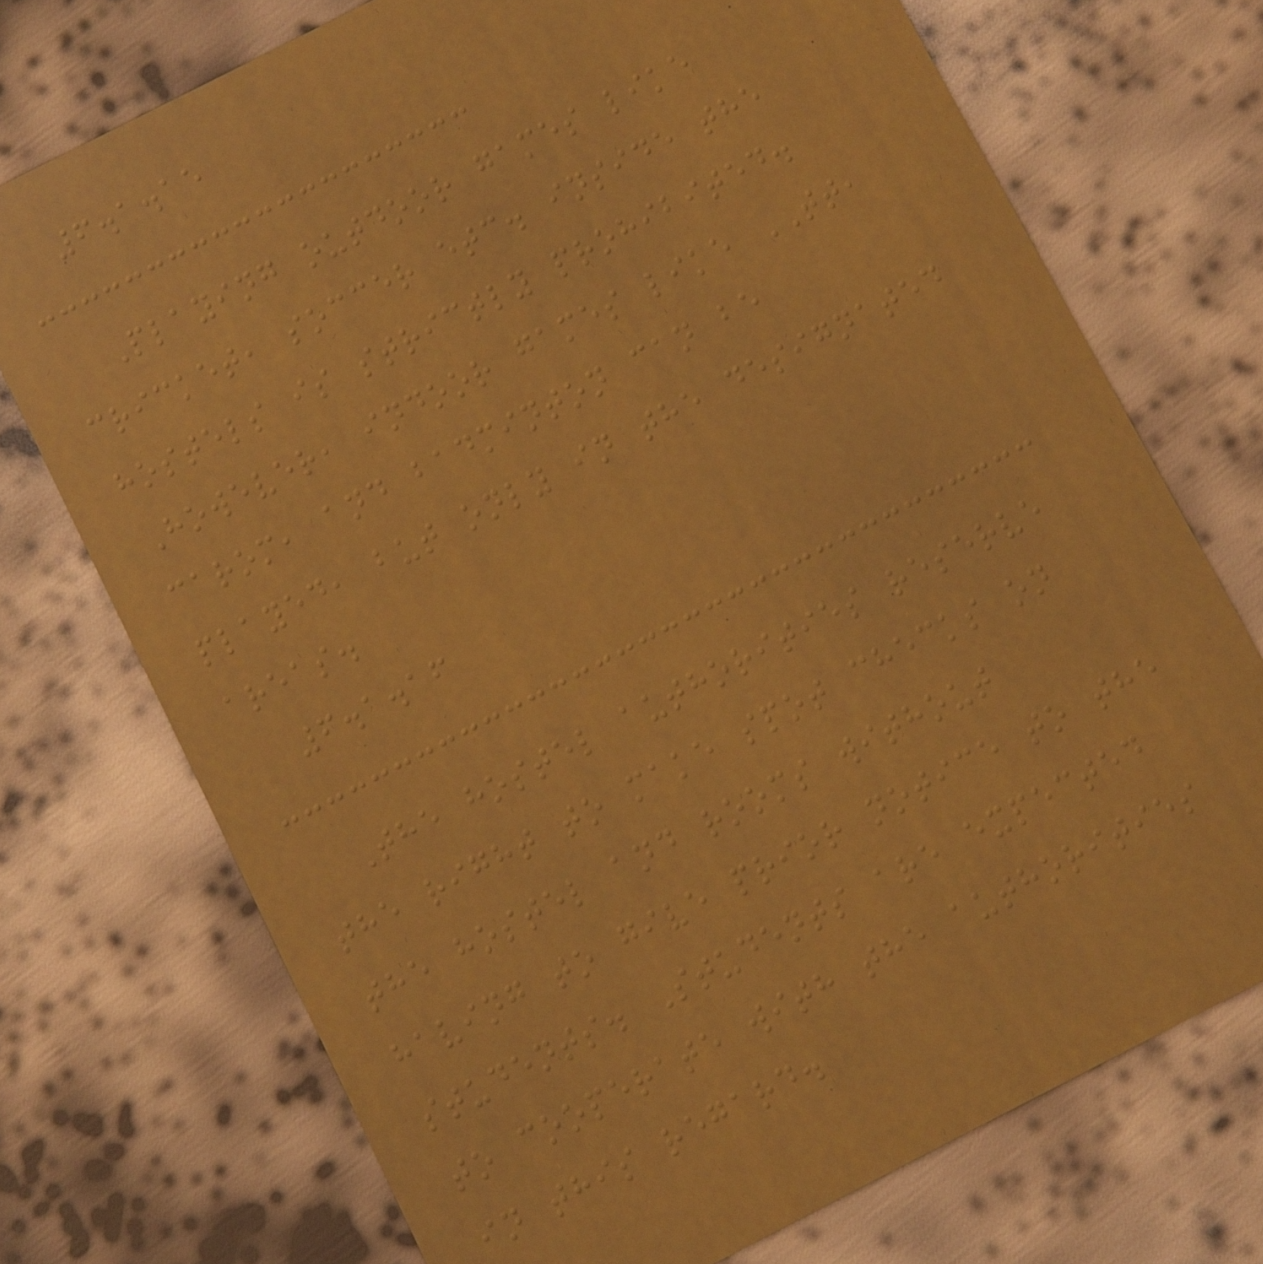6.1.15
Playing outdoor games like
cricket, soccer etc. inside the
hostels is strictly prohibited.
However, indoor games like TT,
carom, and badminton can be
played, but only in the designated
areas.
6.1.16
The hostel authorities reserve
the right to make spot checks on
the hostel and rooms without
having to give prior notice to the
students. Students are expected
to cooperate with the authorities
in this regard.
